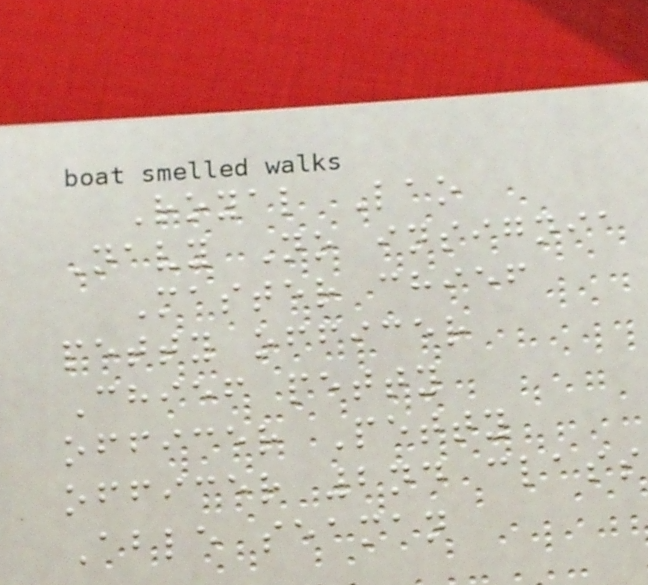Royal Lao
Navy No insignia
Master chief
petty officer
Chief petty
officer Petty
officer 2nd class
Able seaman
